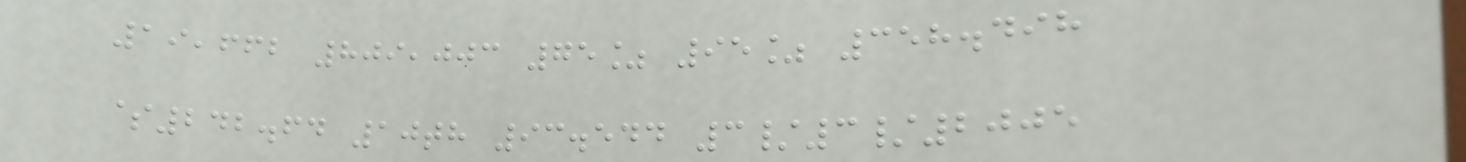19,662 809,003 75% 95% 358.498
$242.64 10th 93.544 3/3/2005
